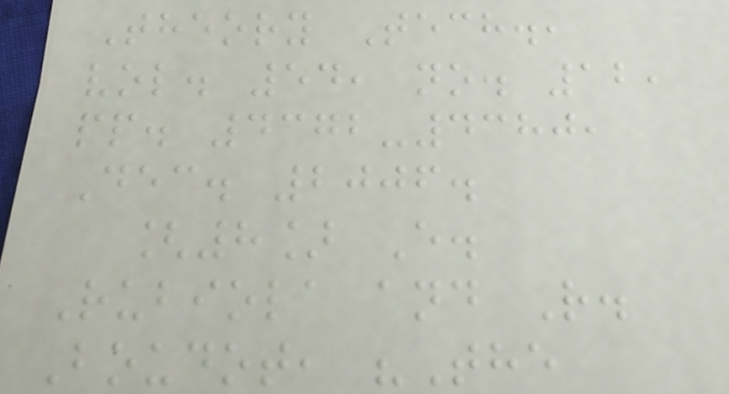Theory Tech.,
vol. 54, no. 12,
pp. 4372-4380,
Dec. 2006.
[8] E.
Rubiola and R.
Boudot, "The
